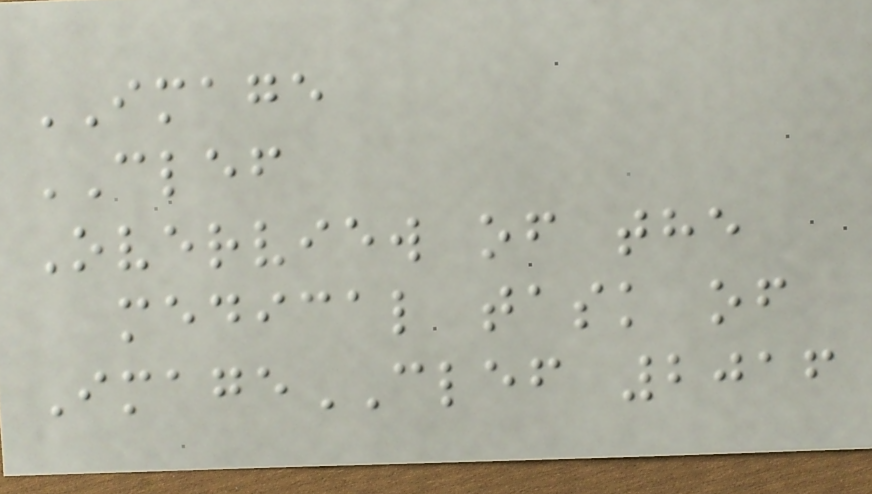IMAGE
CLEF
Overview of the
medical task of
ImageCLEF 2016
